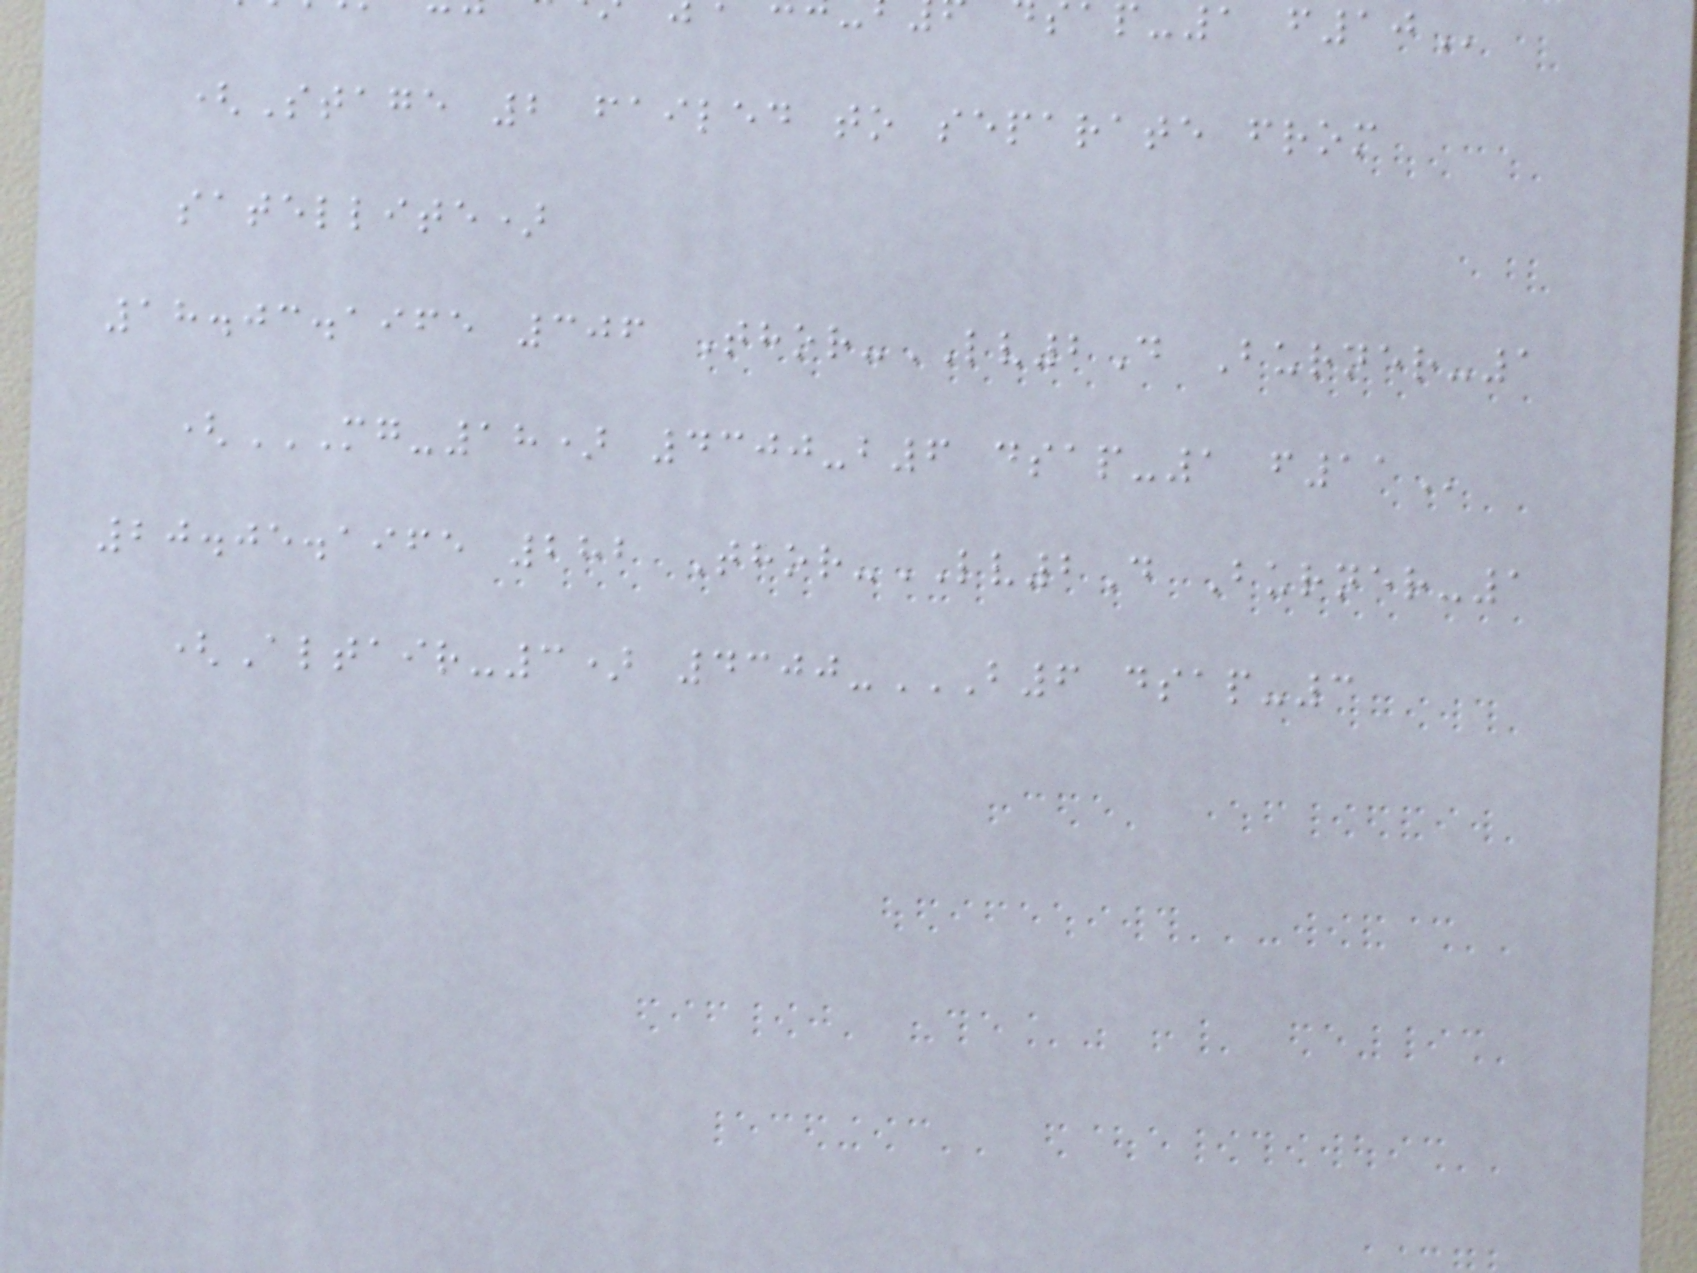(Stage 2 failed to separate from
satellite)
18.03.1965 306 Thor-LV2D Burner-1
(MG-18) 4300-B6 DSAP-1 F11
20.05.1965 282 Thor-LV2D Burner-1
(Altair-3) 4300-B6 DSAP-3
